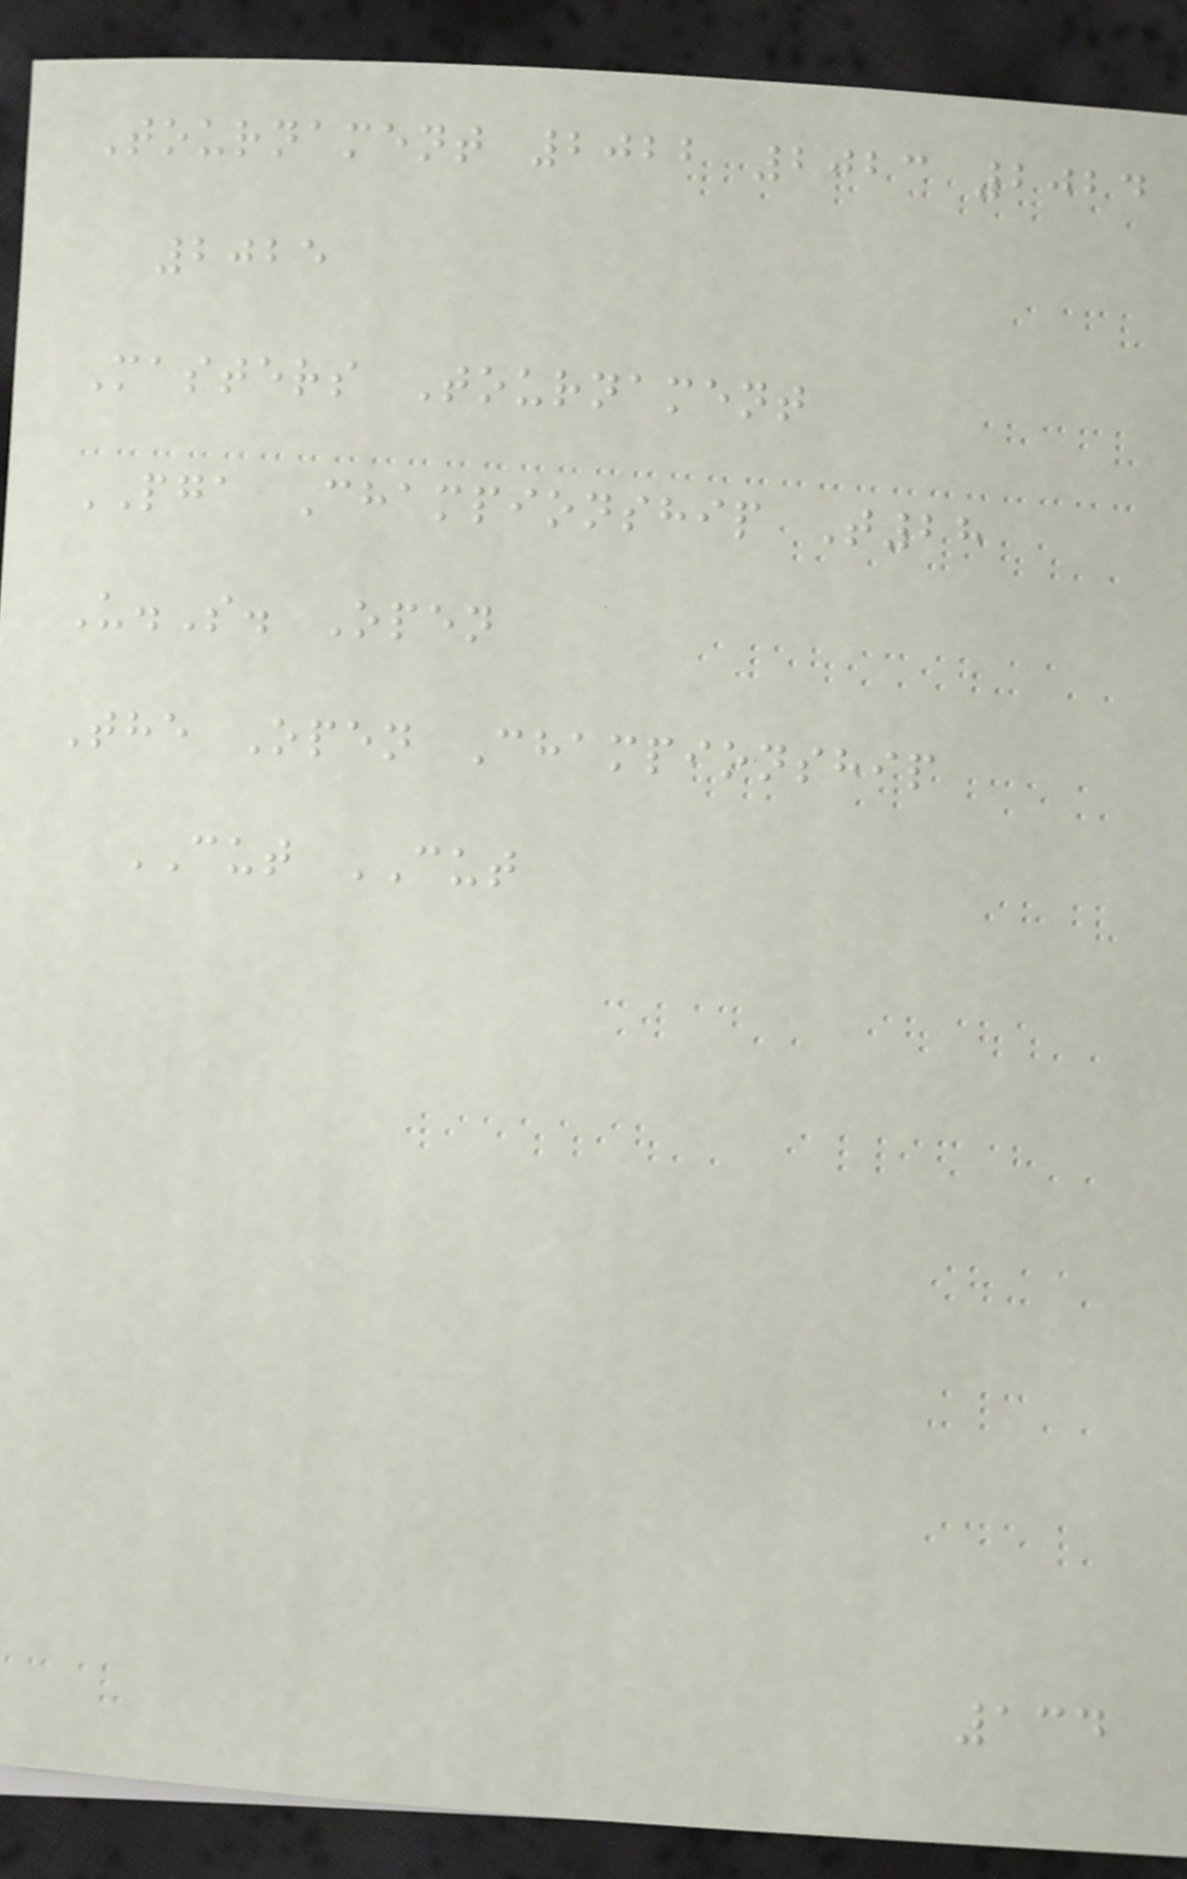Tournament 2022 2023 2024
2025
Masters Tournament
PGA Championship T28
U.S. Open
The Open Championship
CUT CUT
134
